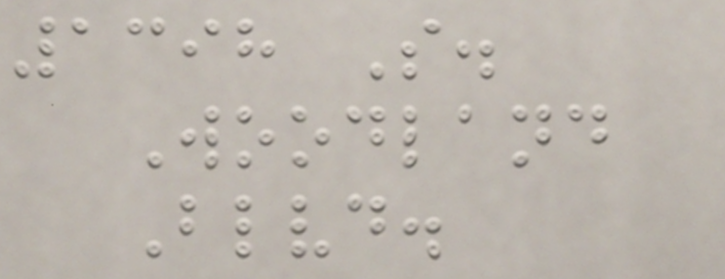1398 S.
Woodland
Blvd.
